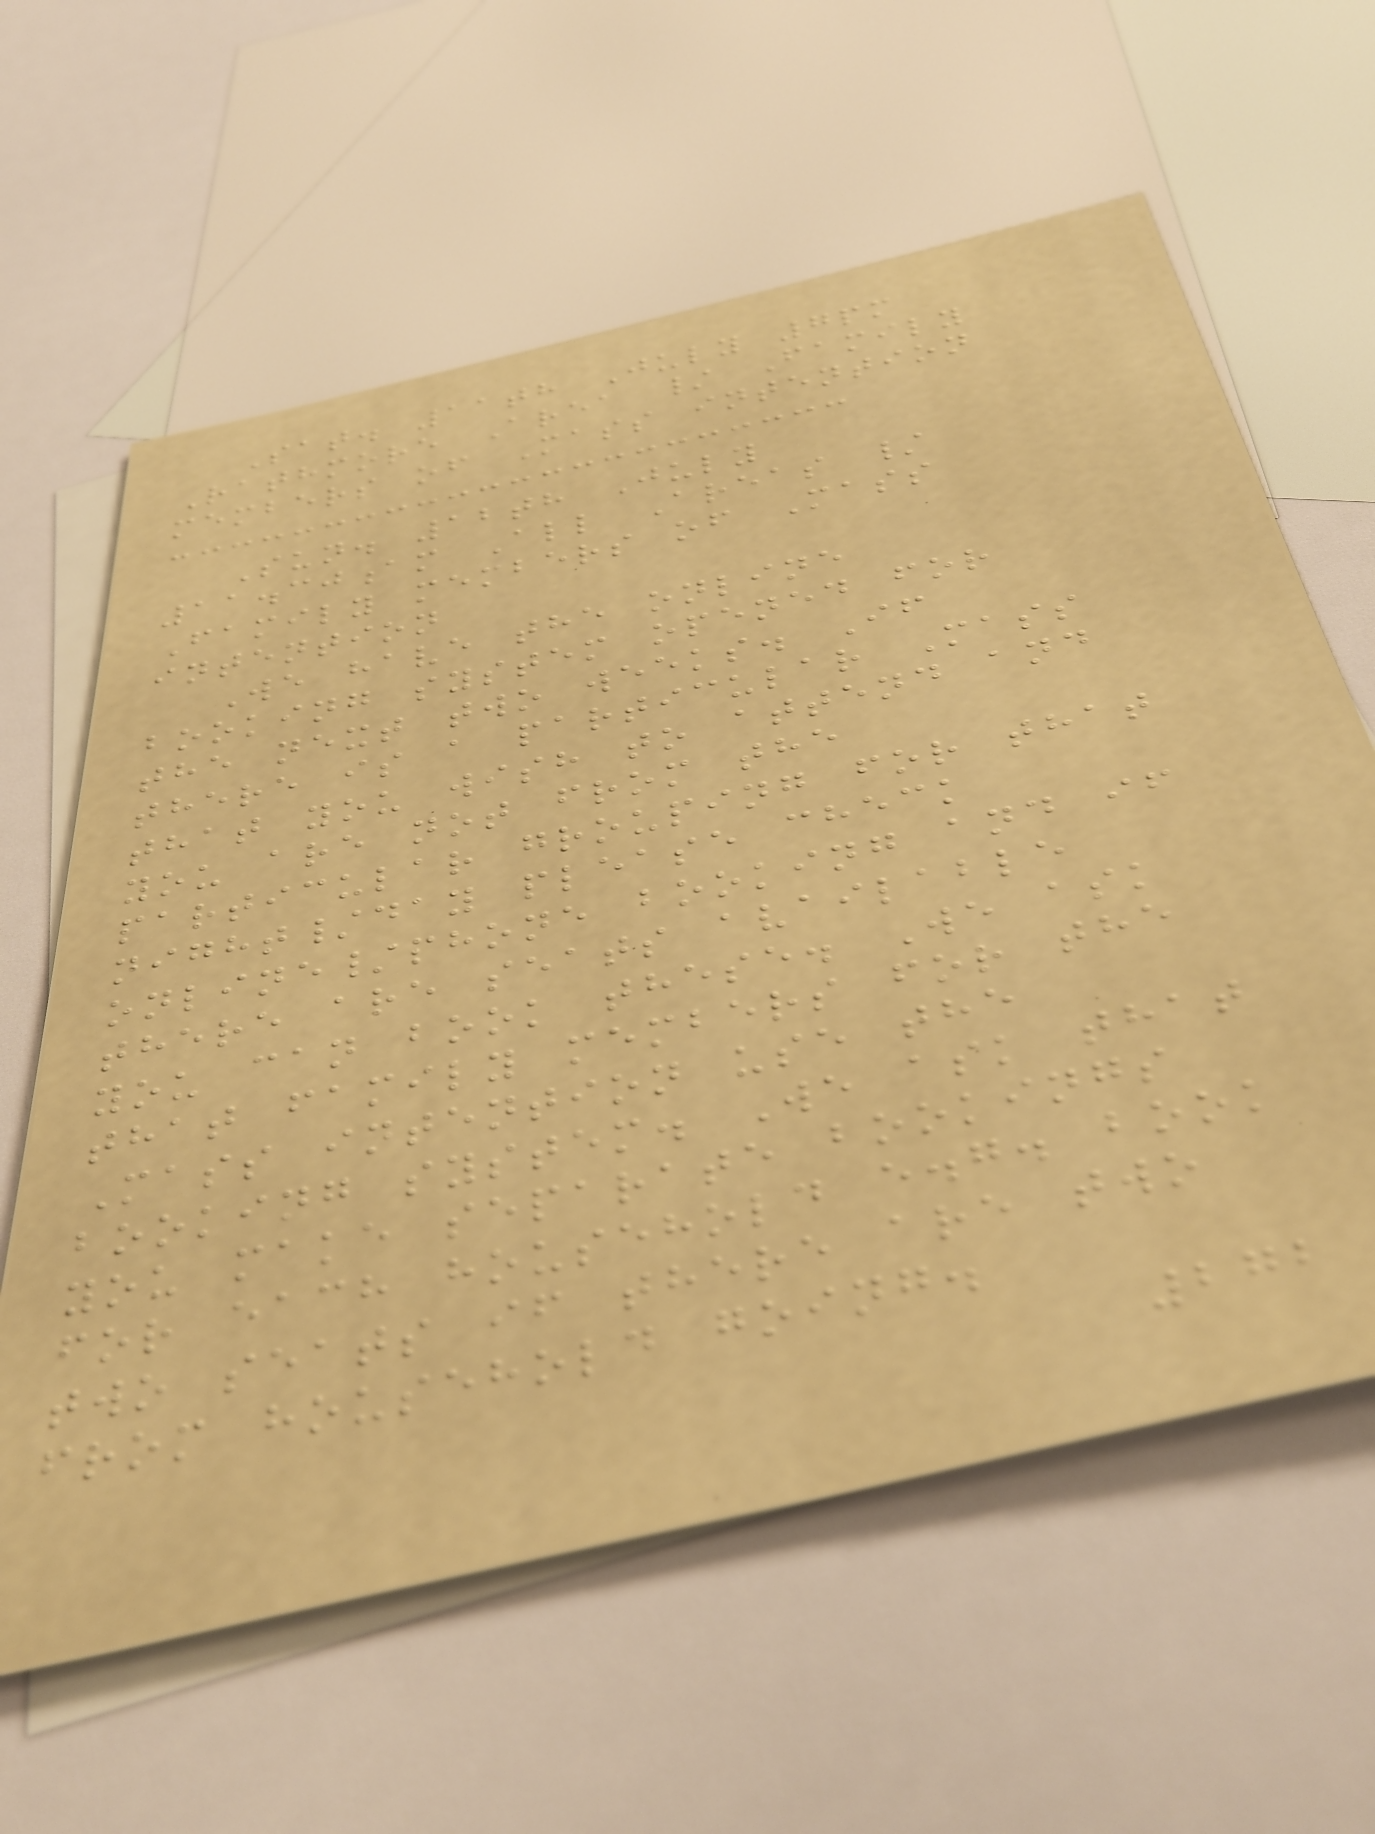Sat. 11th July 7pm
Rathmore Area / Family
members of Mass intention
Sun. 12th July
11.30am All Areas /
Family members of Mass
intention
We have the online
booking system opened for
the next two weeks. If
there is a particular Mass
that you wish to attend and
you are not from the
particular grouping for that
night/day please check
online/phone booking and if
there are seats available
you can book these. We ask
that family members for the
Mass intention use the
booking system. We ask that
you make separate bookings
for each household e.g. book
two seats if there are two
from household going.
272
